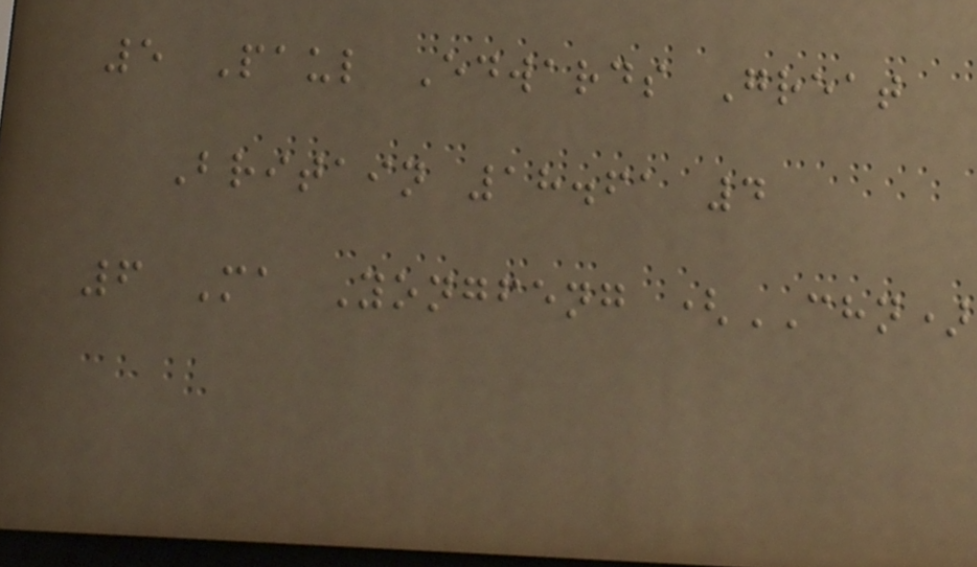5 Paul Edwards Great
Britain 18.61 4
6 Ma Yongfeng (CHN)
